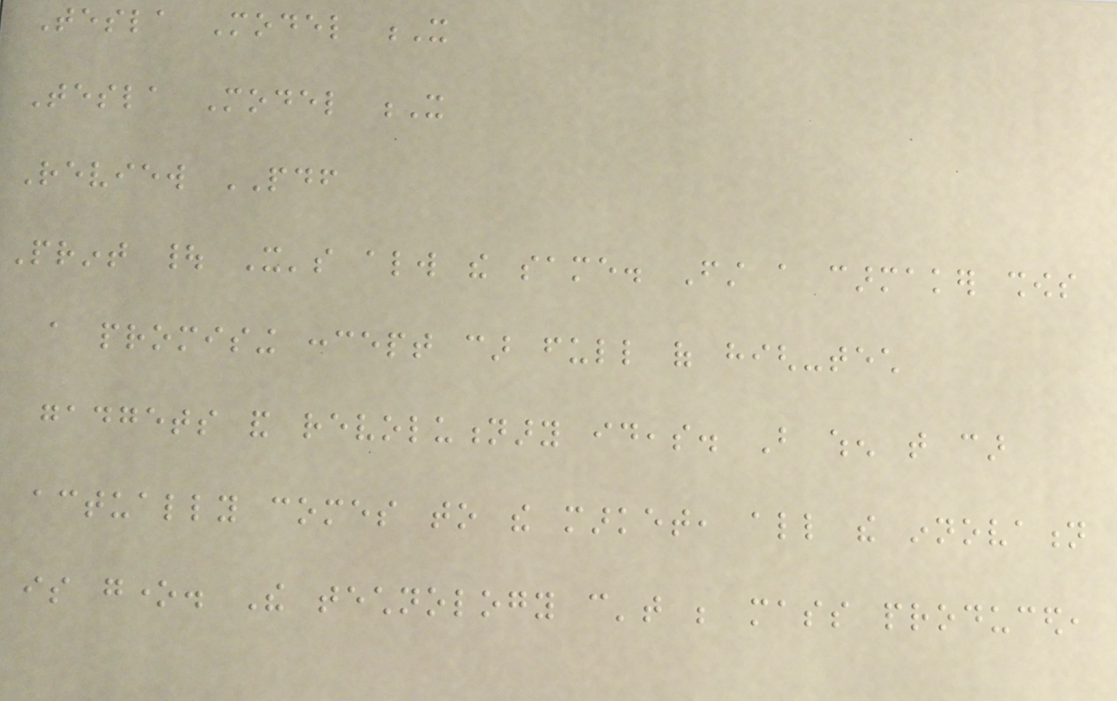Tesla Model X
Tesla Model X
Review PDF
Print | It's always the same. First a carmaker shows
a promising concept car full of high-tech
gadgets and revolutionary ideas. But when that car
actually comes to the market, all the innovation
is gone. The technology can't be mass produced,
